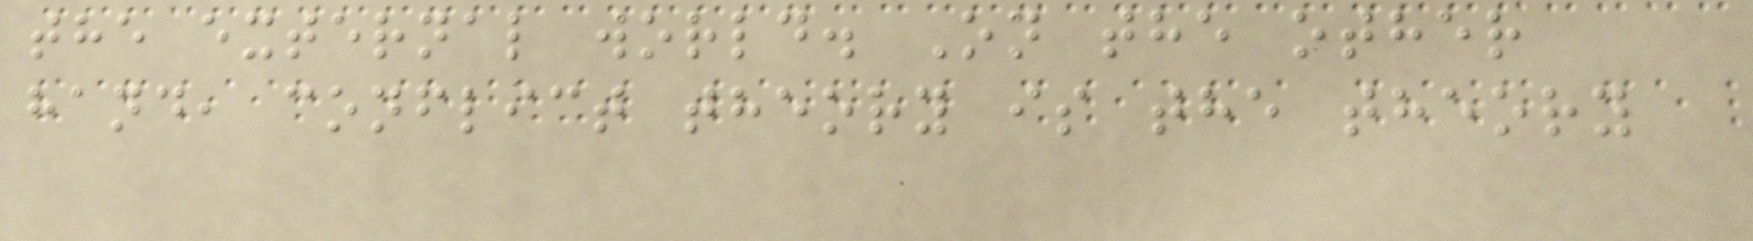the external world. On the other
hand, conflict theory is the theory
